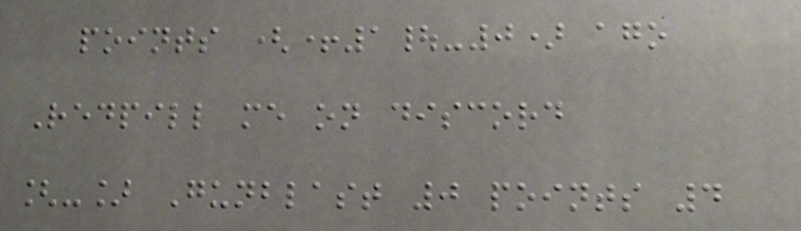points (+1|-0) ago
Redpill me on discord
[-] Gunblast 0 points 4
